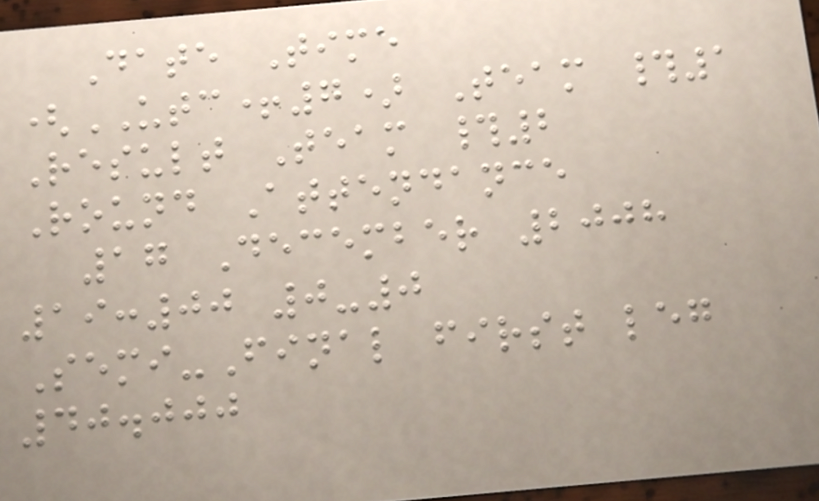Date Time
(UTC+7) Team #1
Result Team #2
Round Attendance
17 December 2008
19:00 0-0
Semi-Final first leg
40.000
